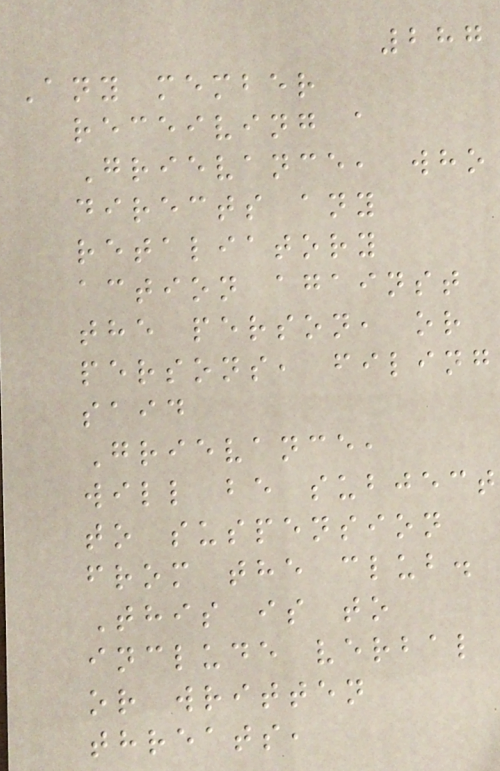287
Any member
receiving a
Grievance, who
directs any
retaliatory
action against
the person, or
persons, filing
said
Grievance,
will be subject
to suspension
from the club.
This is to
include verbal
or written
threats,
